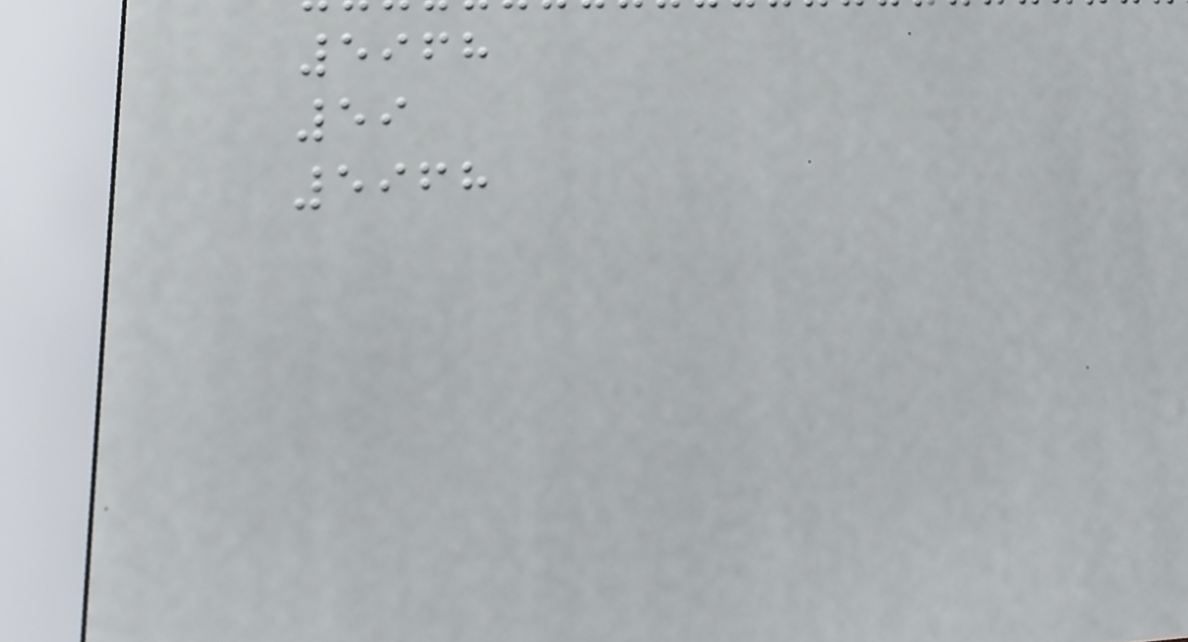5968
59
5968
